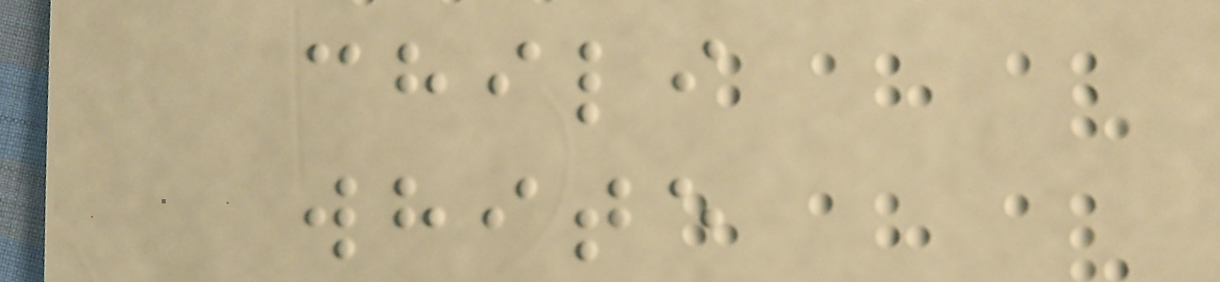chili
white
